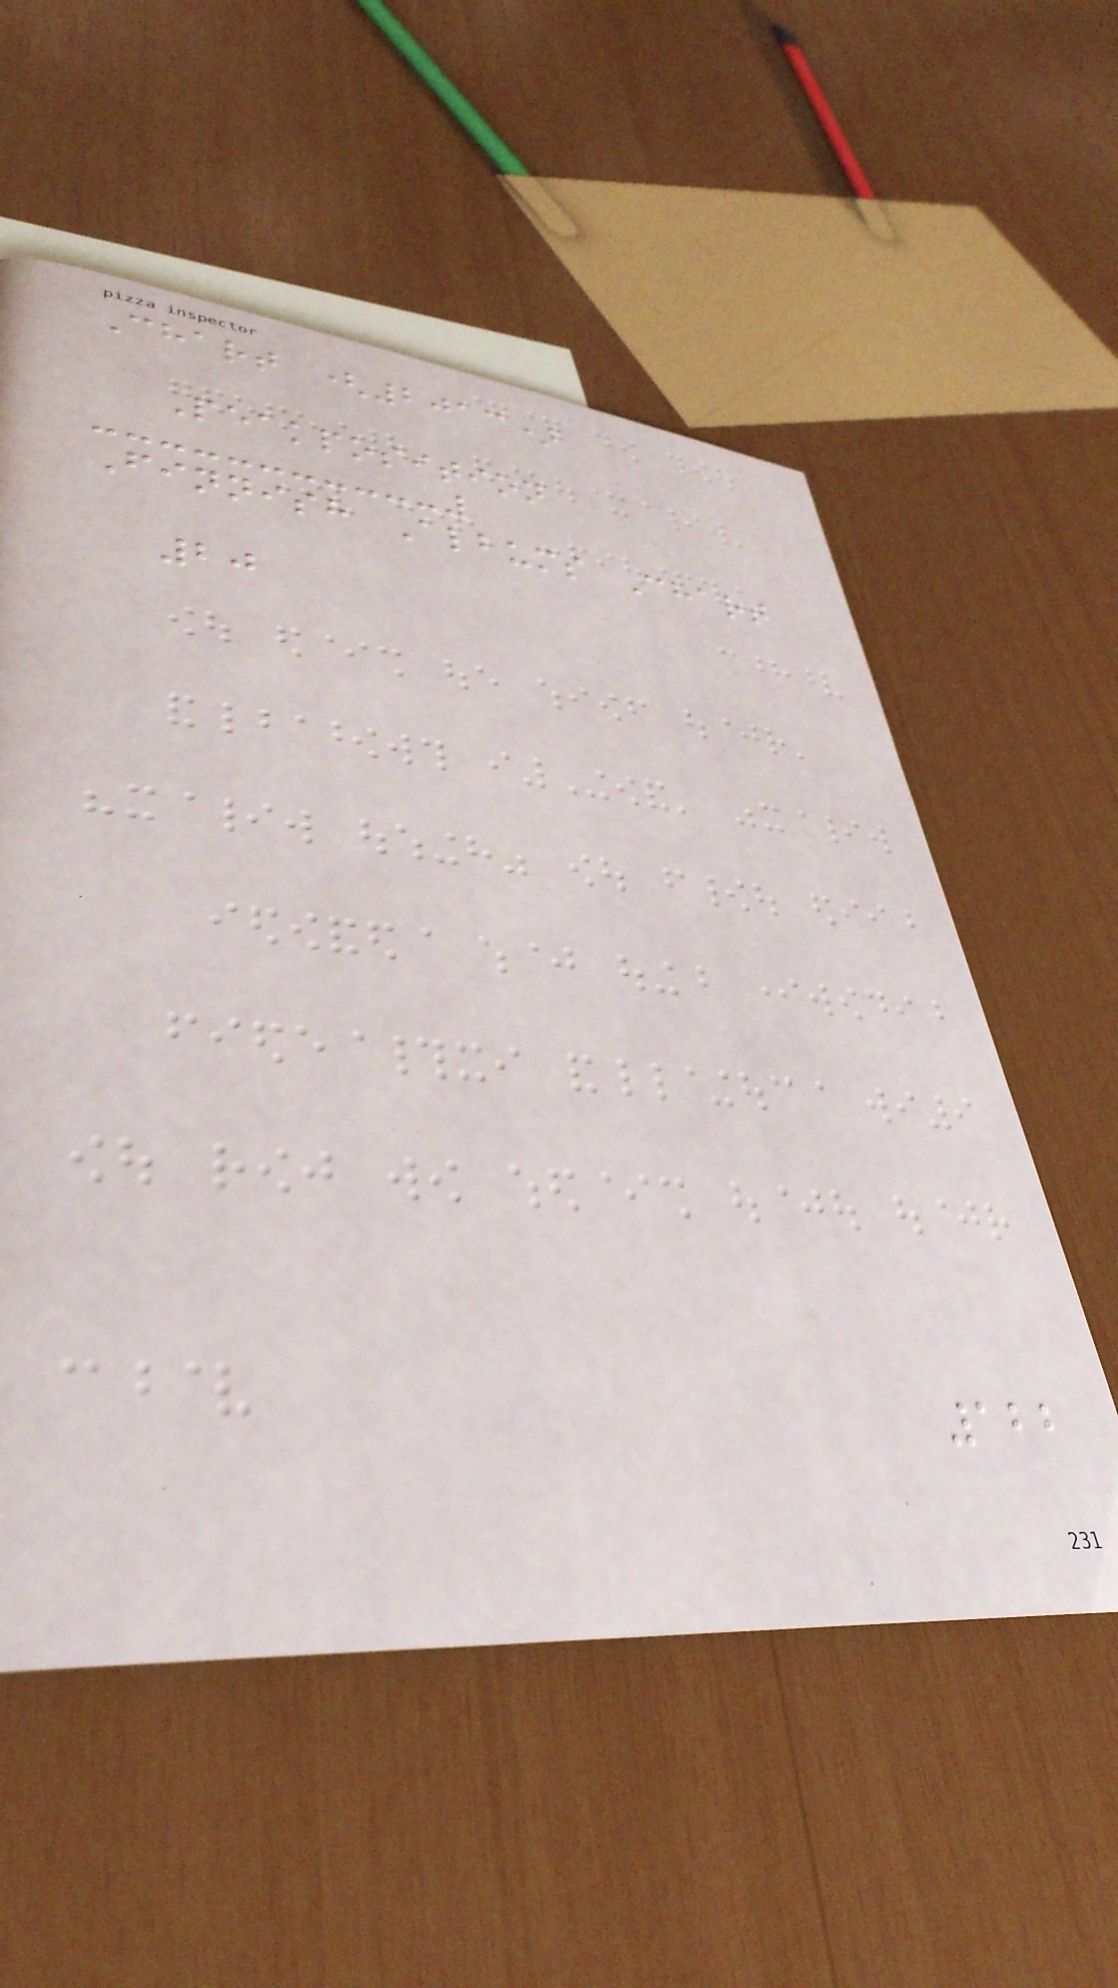Chart (2013)
Peakposition
Finnish Albums Chart
20
122
